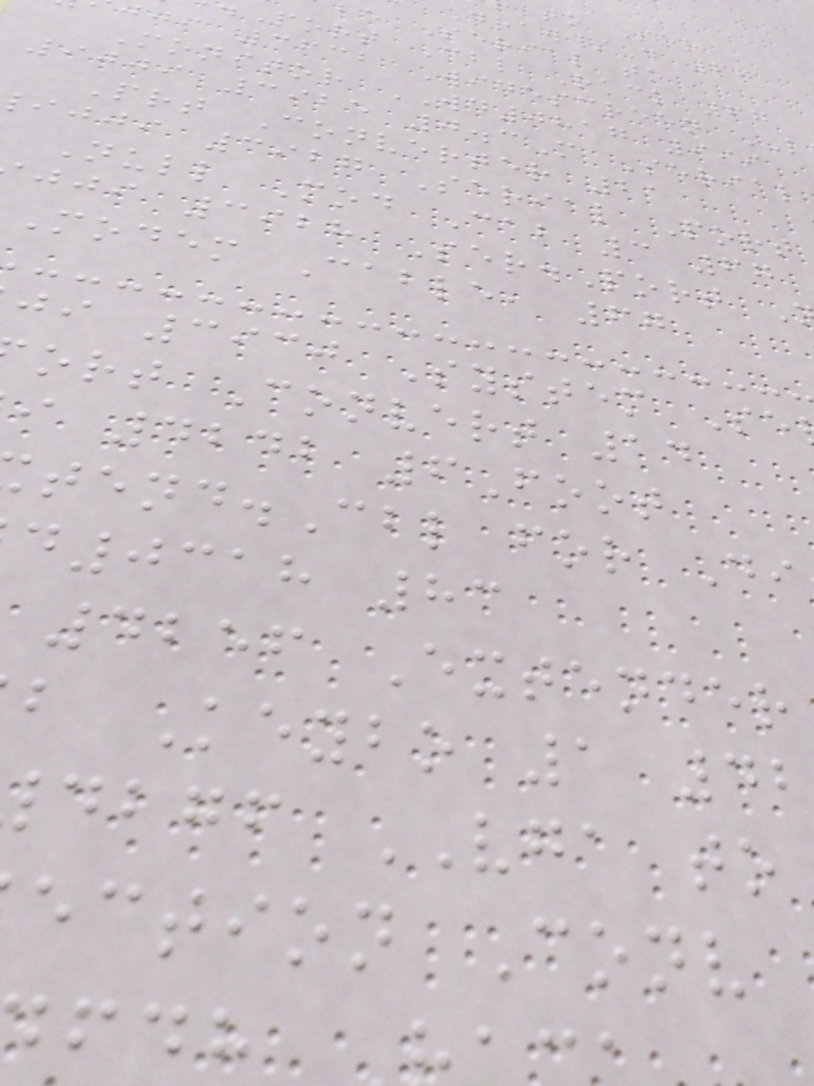to Ser
Draw/D 67
be Serial to
Port Cbl Rack 67
ji 3632 Widescreen
Monitor WD0817 999
9009 3925 0.3M Serial
Prt Converter 21
ijji 3927 Serial Port
Null Mod Cab 3 67
jji 3928 Ser.Port
Modem Cable, 67
ji 3930 System Se
ort Convert 14
i 4242 6Foot
tend.Cbl for Di
d0318 83
4256 Extender
b Keybo 1 42
dbgf VGA to
ection Conv
